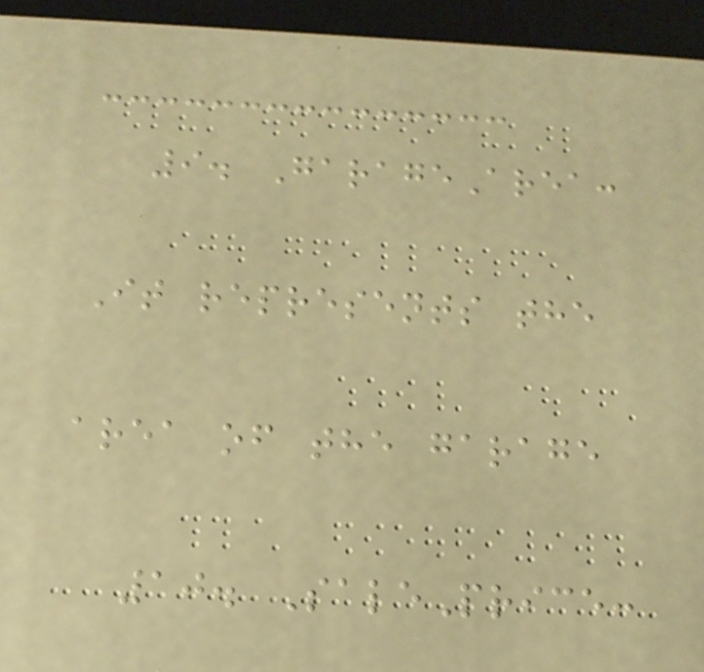9. GarageArea:
It represents the
area of the garage
10. SalePrice:
